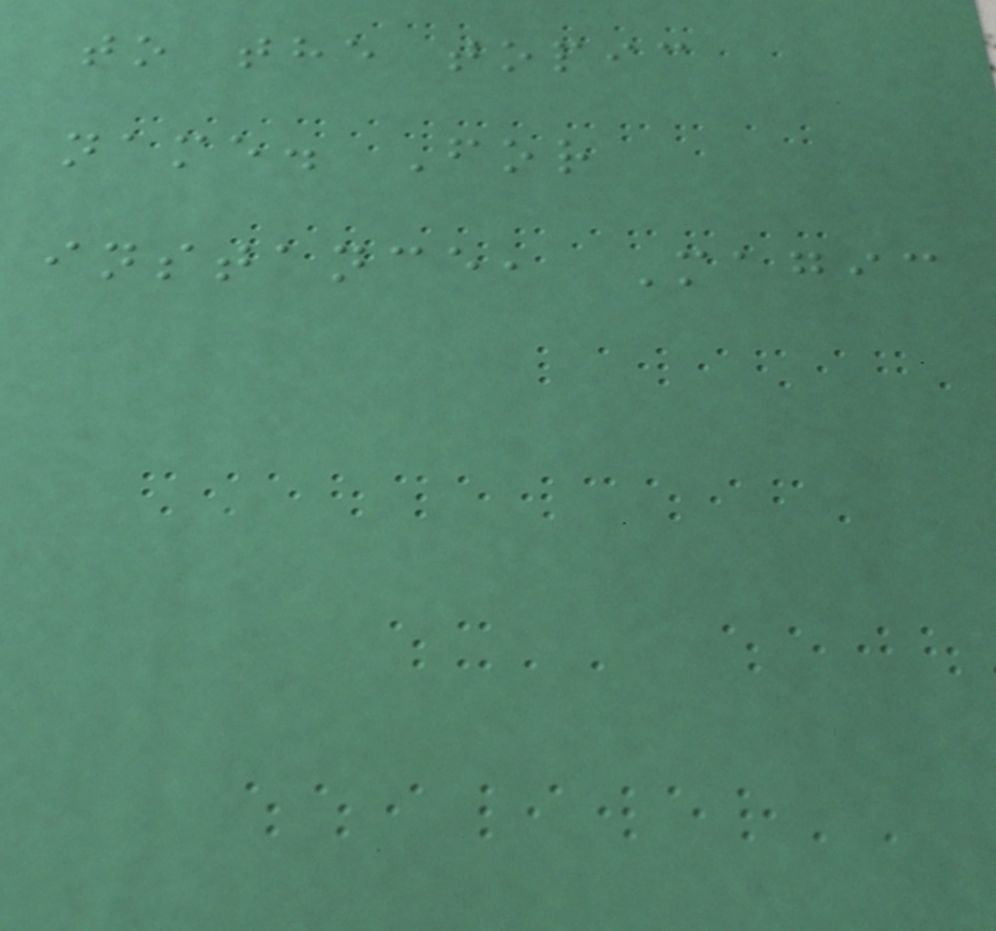to the topic
name. For
instance, Magic
